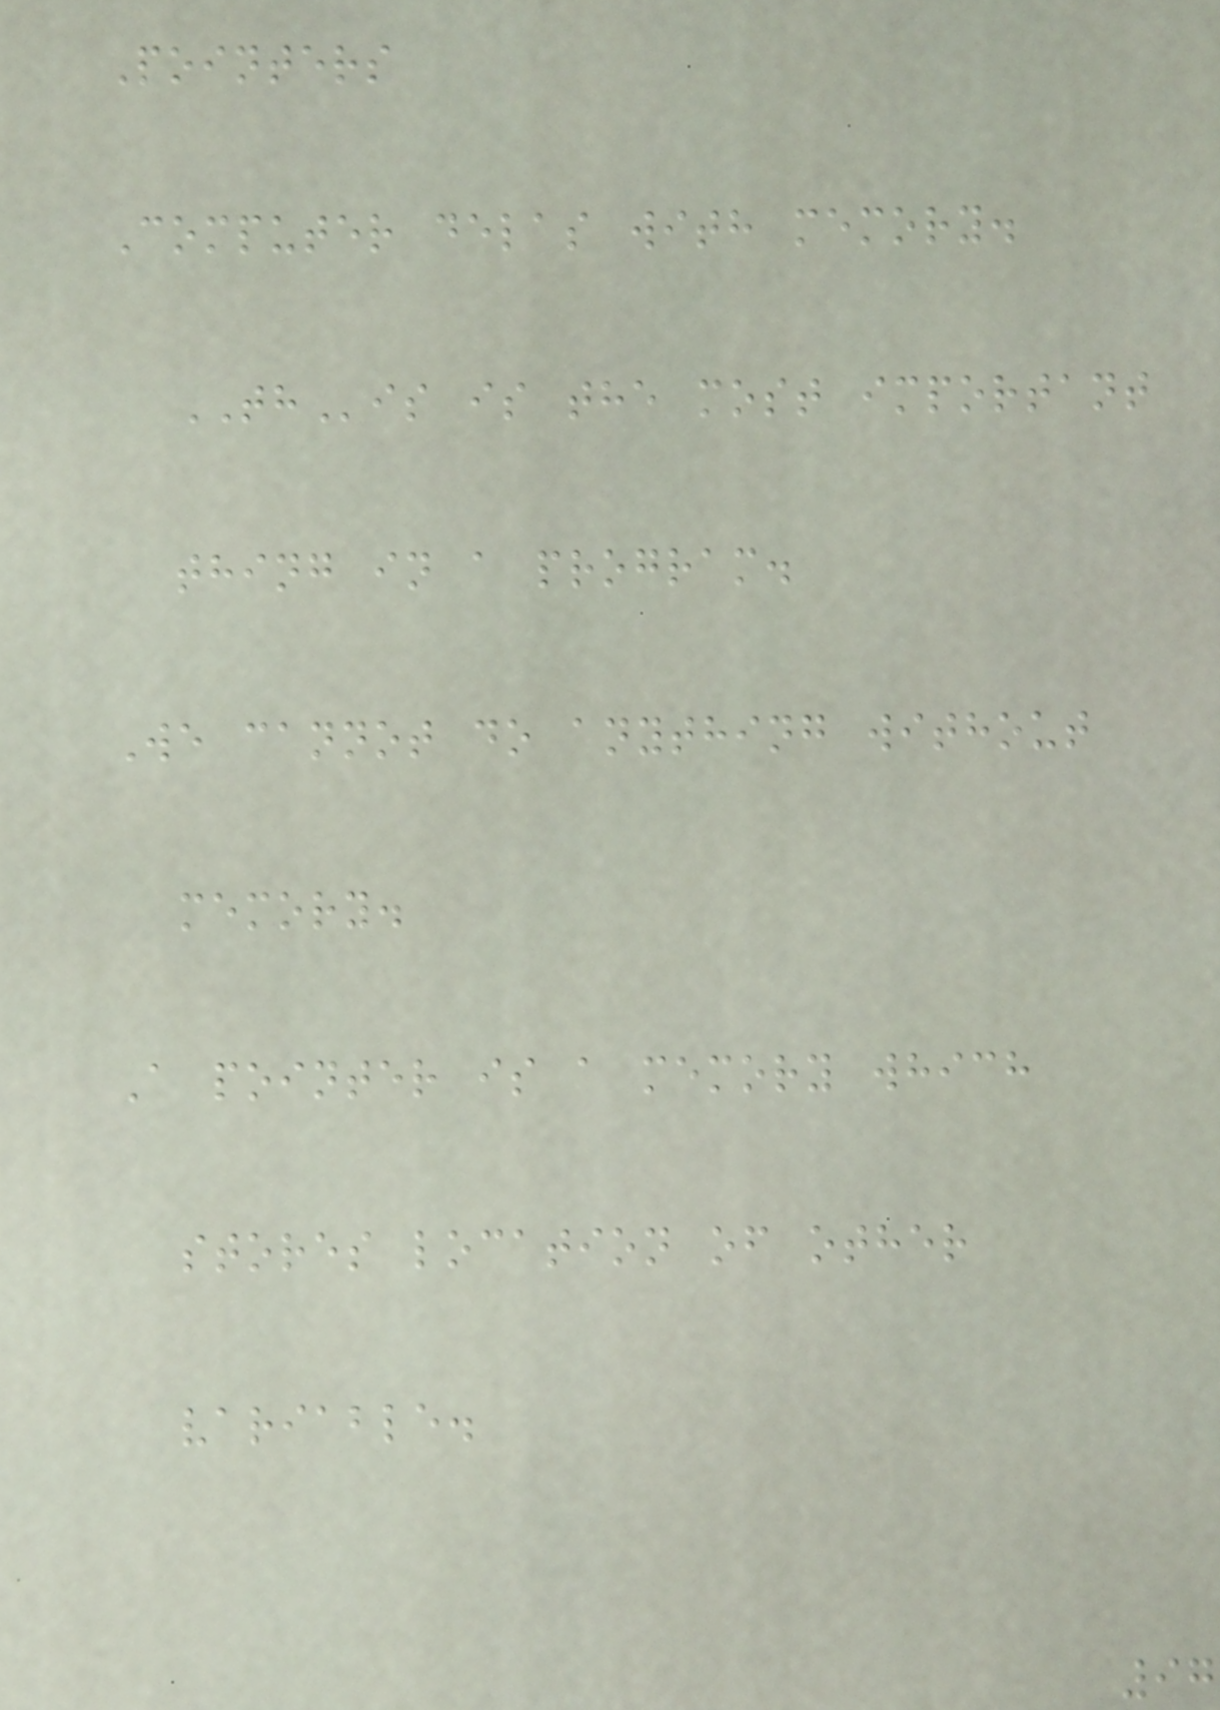Pointers
Computer delas with memory.
THis is the most important
thing in a program.
We cannot do anything without
memory.
A pointer is a memory which
stores location of other
variable.
97
